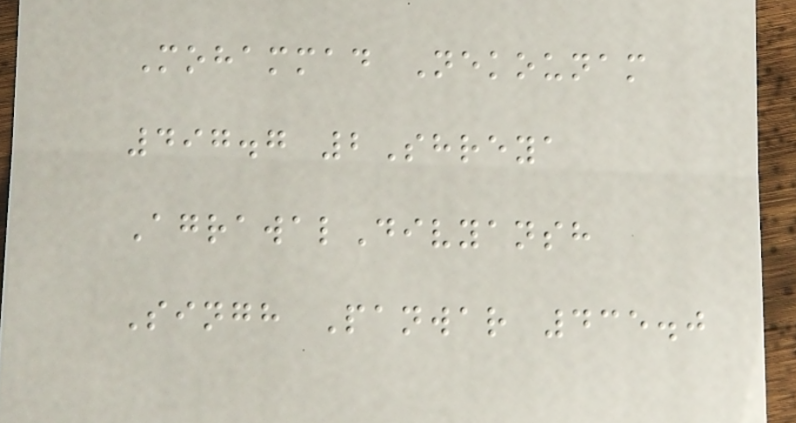Mohammad Nekounam
497.7 2Shreya
AgrawalDivyansh
Singh Panwar 435.0
